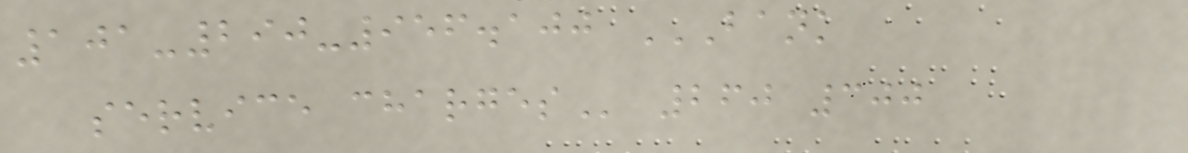101-290-956.100 BANK
SERVICE CHARGES 260 300
